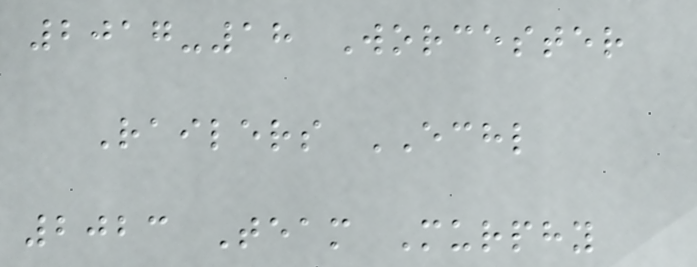2017-18 Worcester
Railers ECHL
2023 Team Murphy
